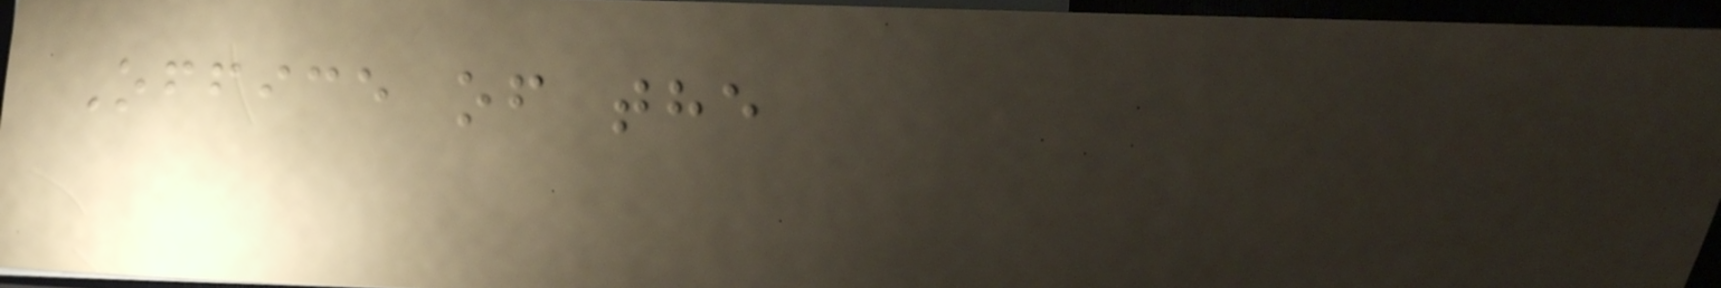Office of the
